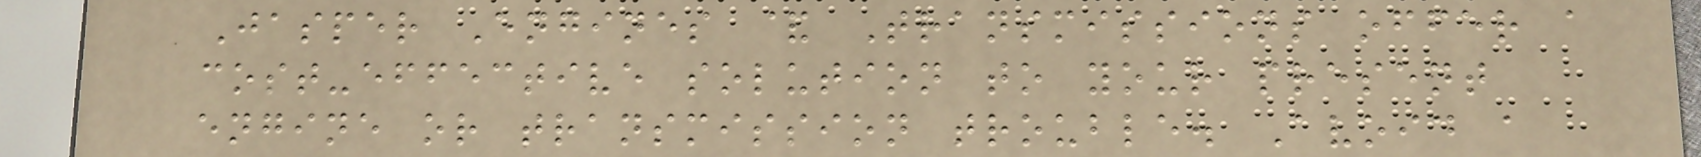Jasper Engines & Transmissions offer a
cost-effective solution to your present
engine or transmission trouble. Avoid a
